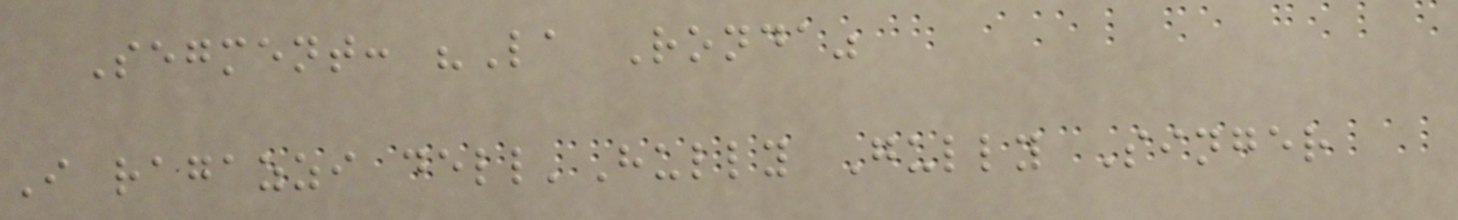Segment: "La Ronda"
I ragazzi dell'Hully Gully Singer
